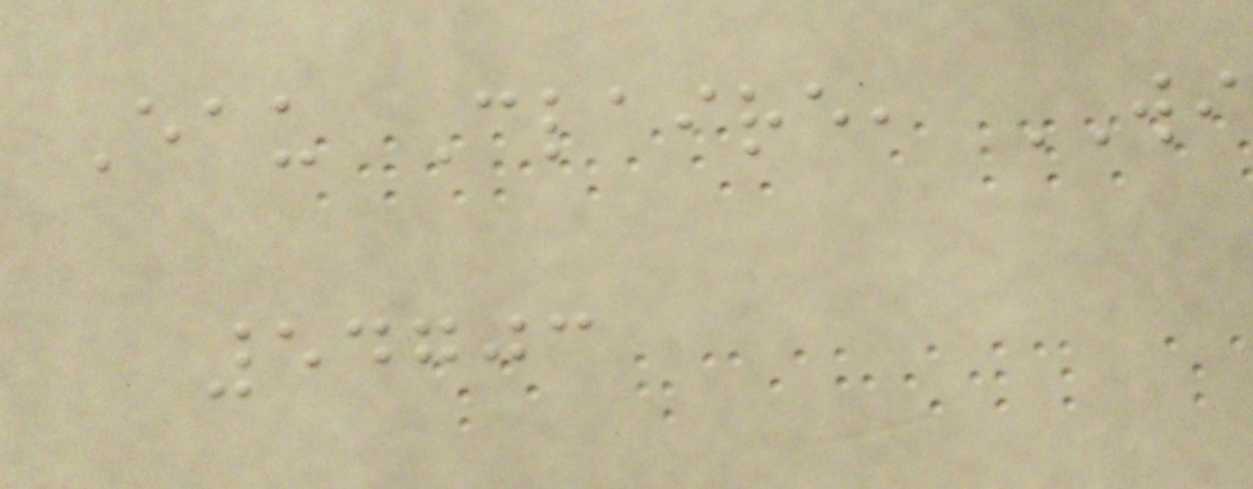Eau Claire, WI
54703
